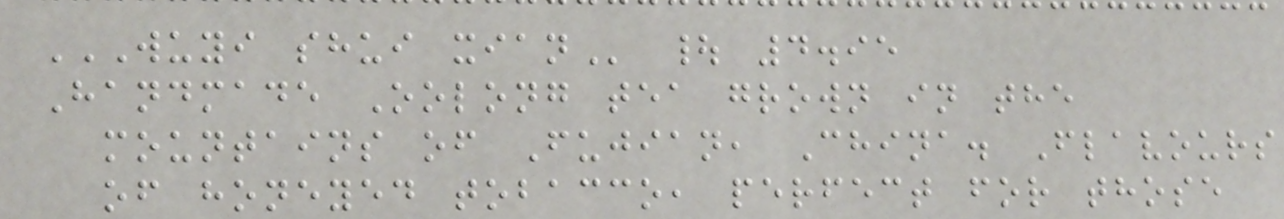WUYI SHUI XIAN | 4.95
Handmade Oolong tea grown in the
mountains of Fujian, China. Flavours
of honeyed tobacco, perfect for those
